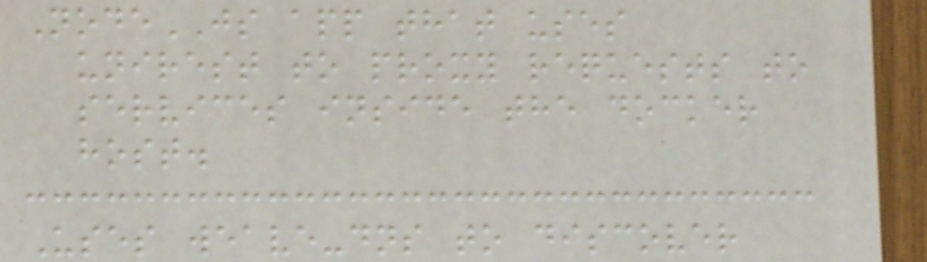NodeJS app that uses
unirest to proxy requests to
services inside the docker
host.
Uses weave-dns to discover
